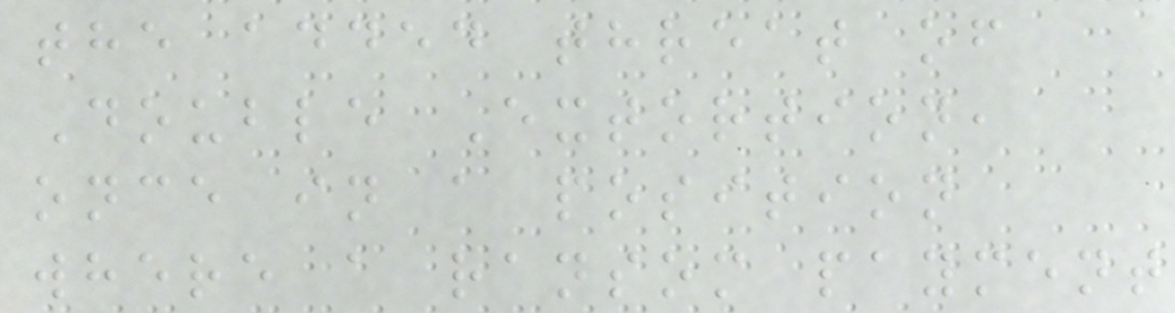the added threat of
Double Extortion,
once in a position
where a ransom payment
